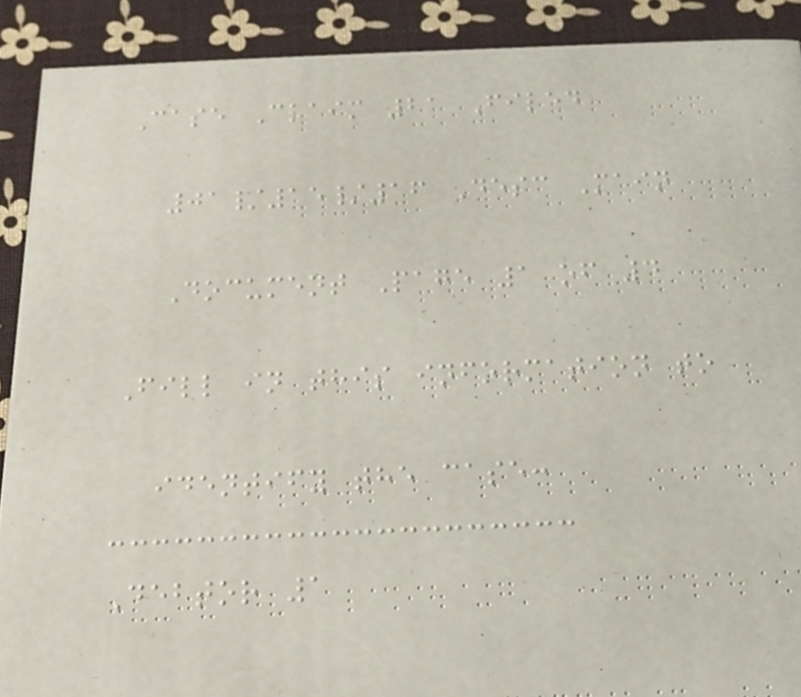Case Claim 21 Filed
01/15/16 Desc Main
Document Page 1 of 4
Fill in this information to
identify the case:
Debtor 1
